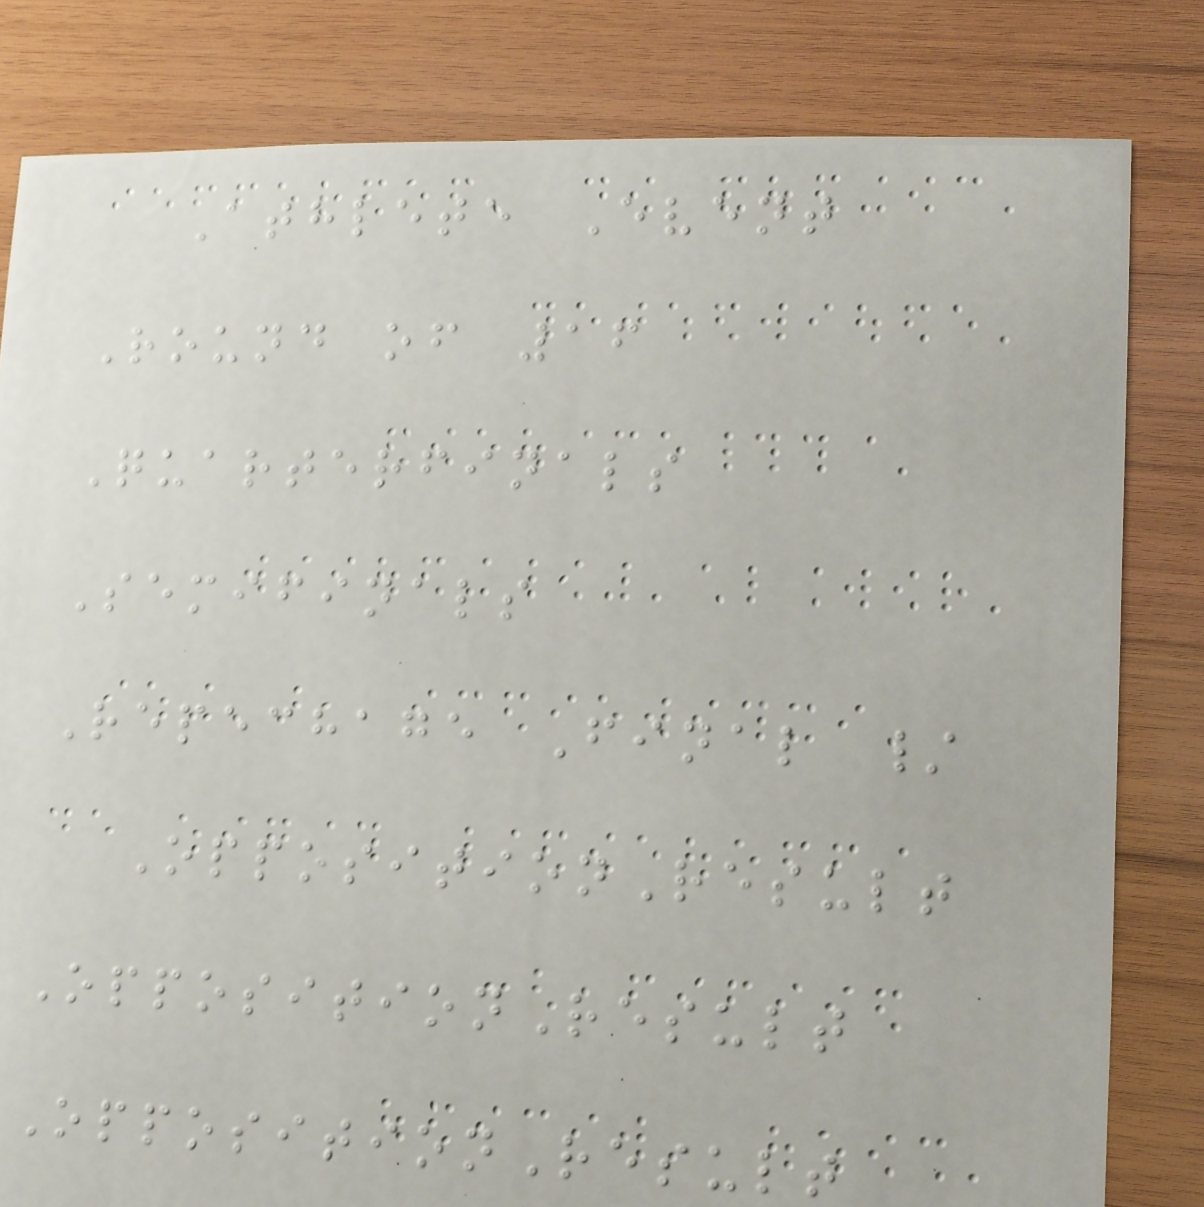Athlete Event
Round of 16
Quarterfinals
Semifinals
Repechage Final /
OppositionResult
OppositionResult
OppositionResult
